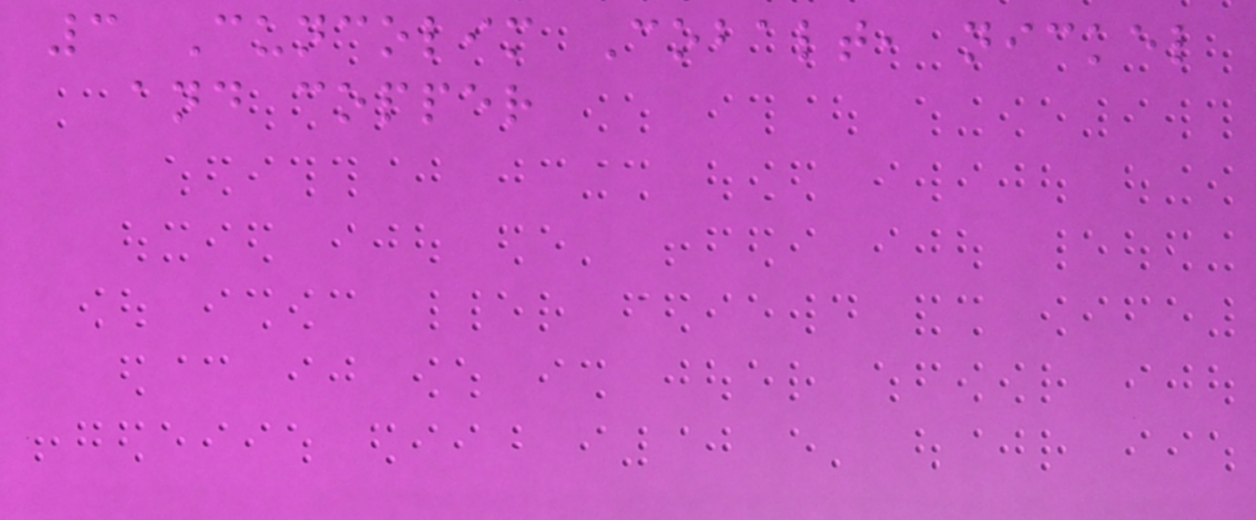3 Cuncolim Cobalt, nickel
and copper
